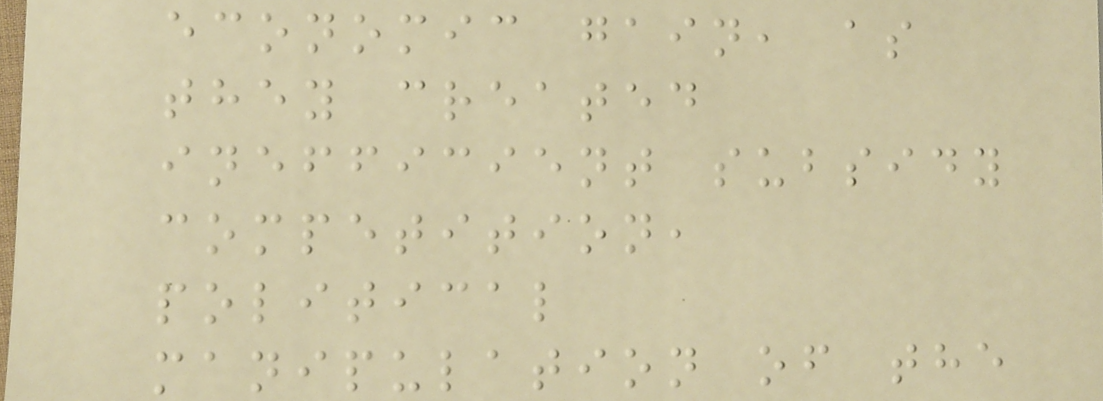economic gain, as
they created
inefficient subsidy
competition,
political
manipulation of the
